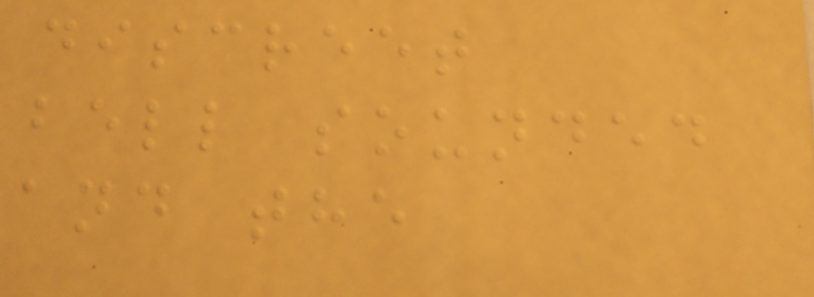discreet
bell sounded
and the
